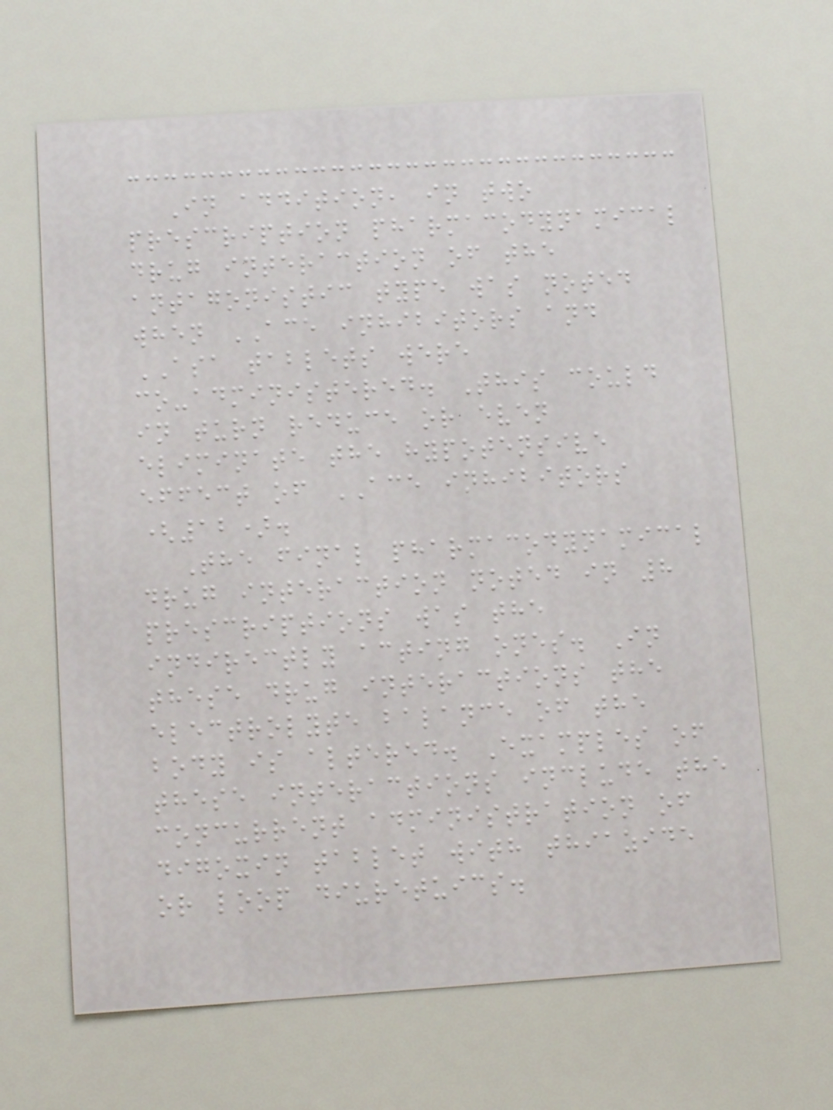In addition, in two
prescription pharmacodynamical
drug interaction of the
antagonistic type was noted
when ACE inhibitors and
ASA tablets were
co-administered. This could
in turn reduce or even
eliminate the hypotensive
effect of ACE inhibitors
(12).
The final pharmacodynamical
drug interaction noted in 8
prescriptions was the
indirectly acting ones. In
these drug interactions the
electrolyte balance of the
body is altered. Examples of
these interactions include the
concurrent administration of
digoxin tablet with thiazide
or loop diuretuics.
